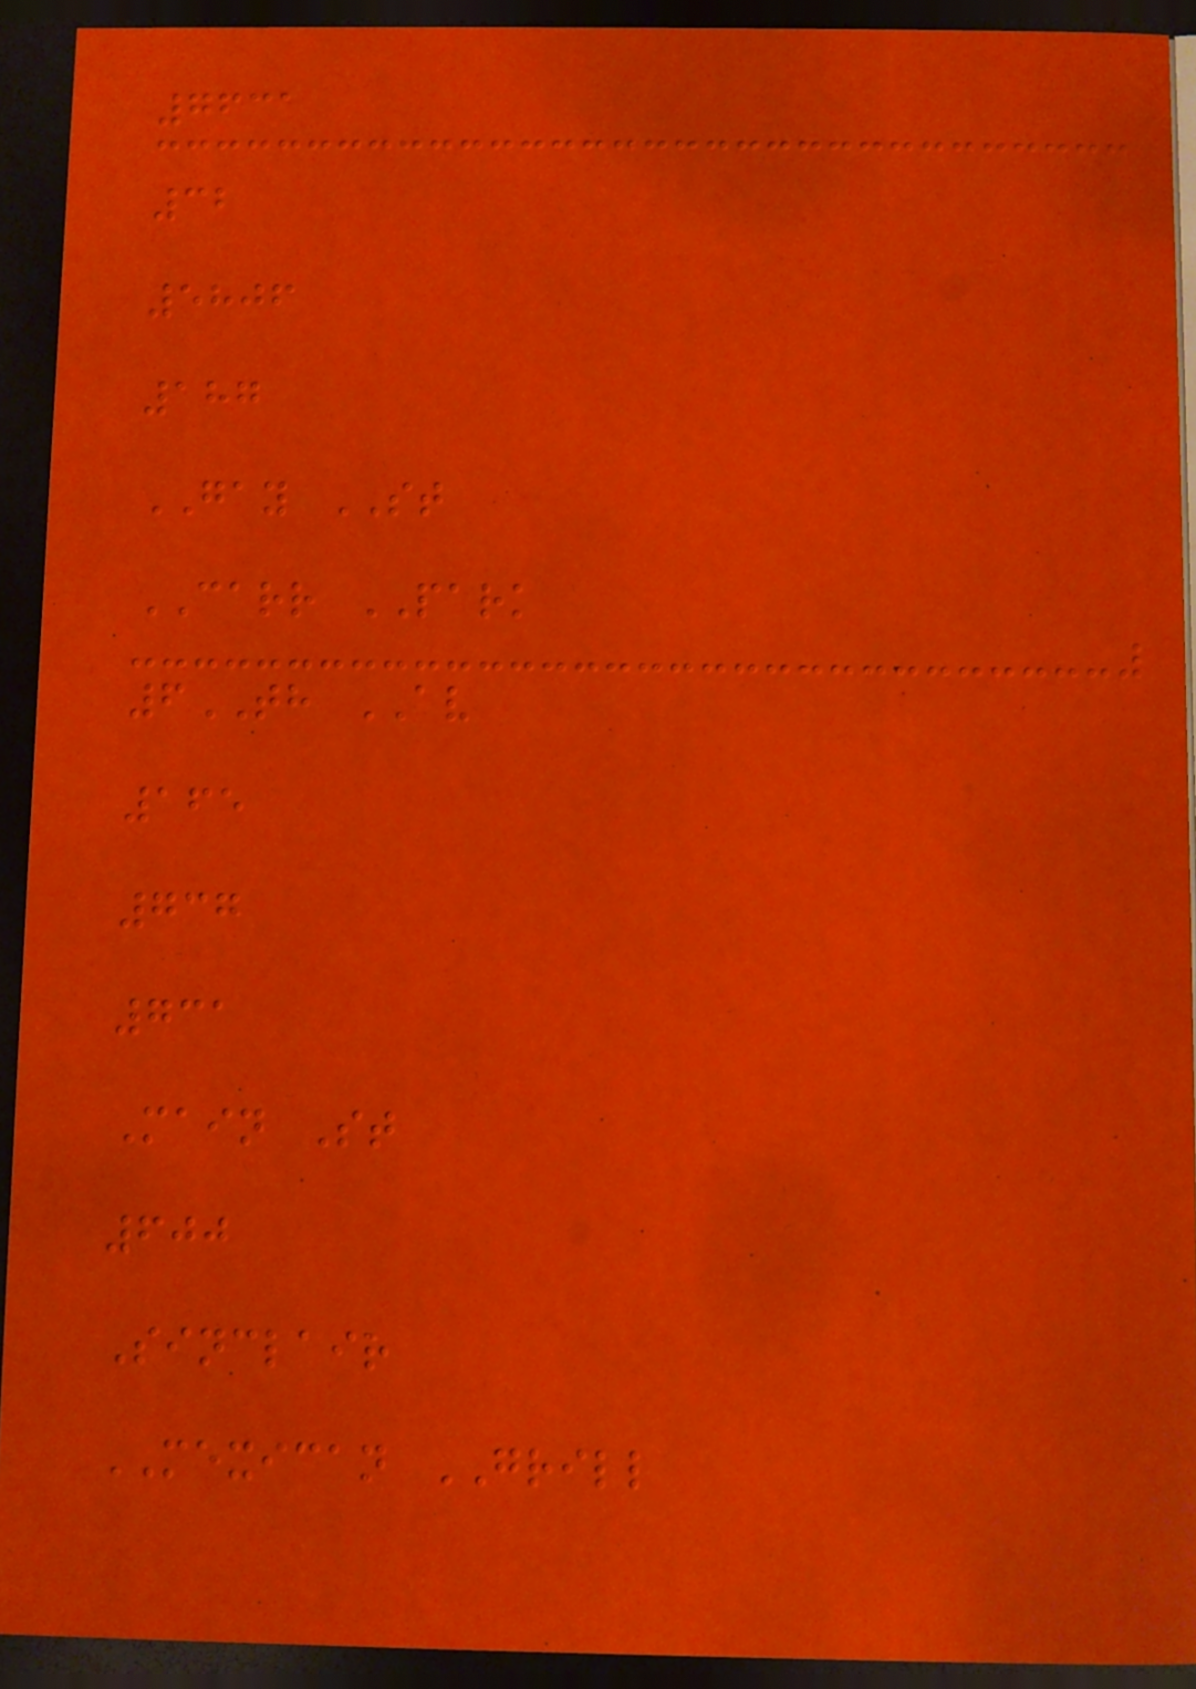7631
32
5806
187
GAY ST
CARR PARK
6TH AV
165
737
731
Main St
600
Sinclair
MEXICAN GRILL
